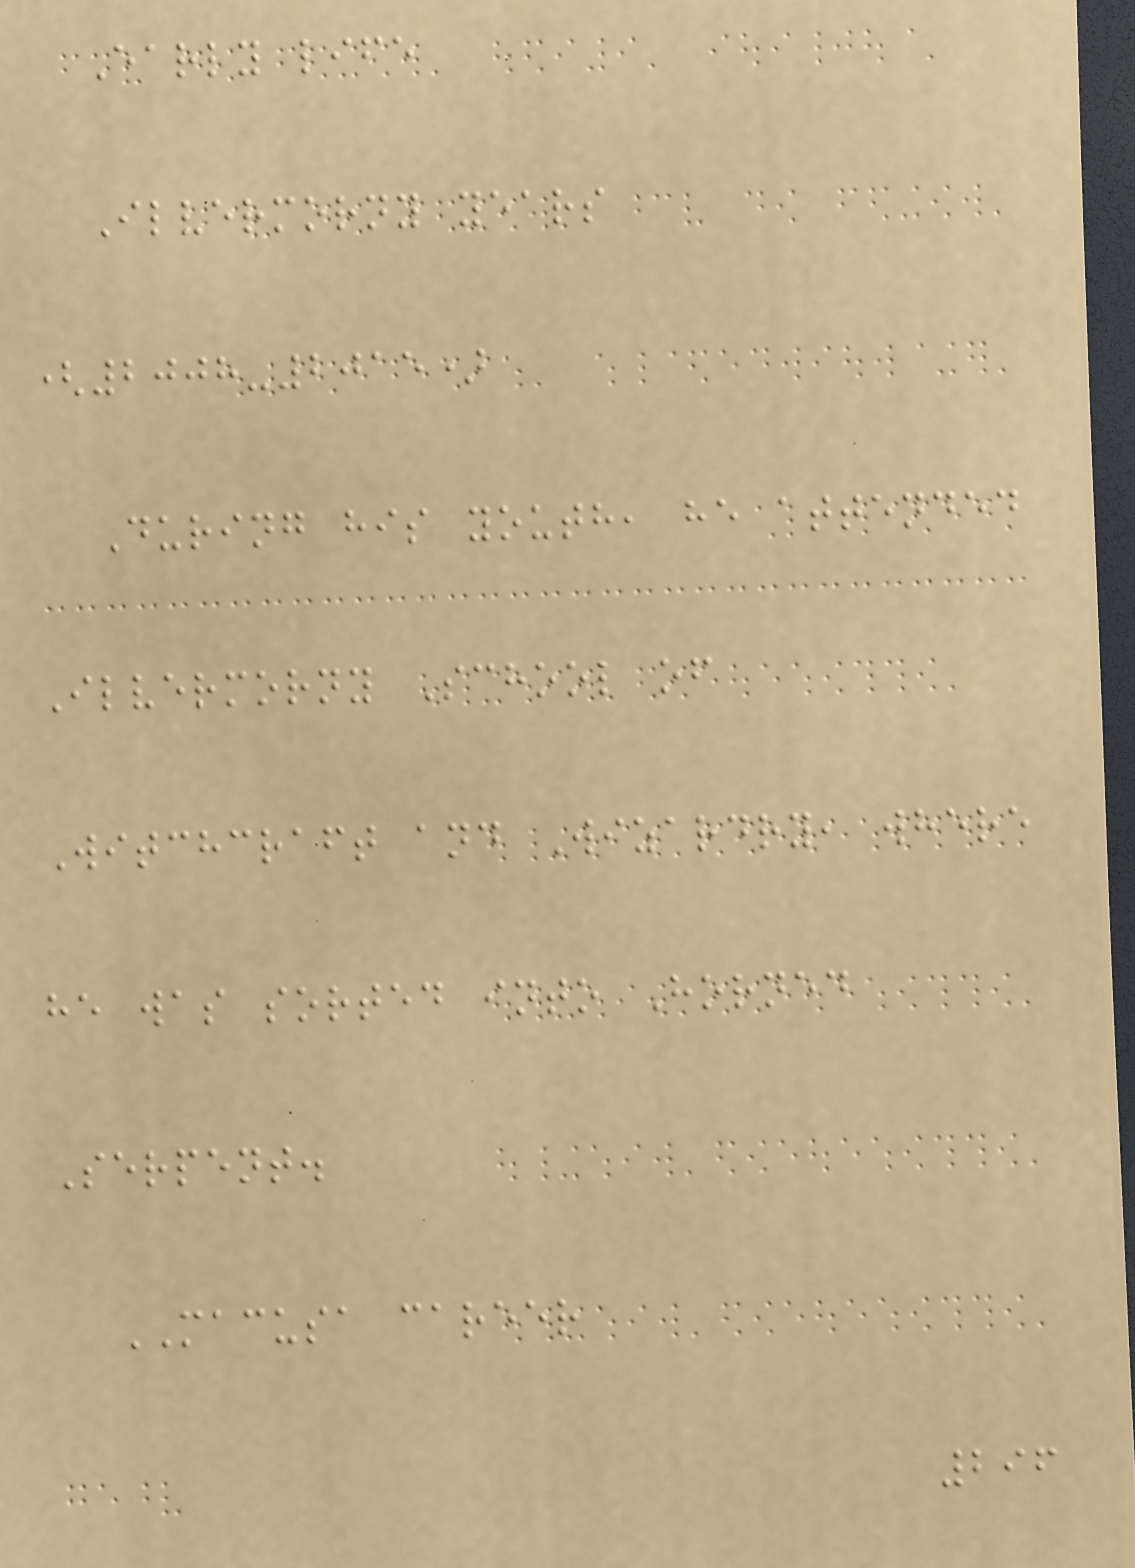Early life
Ilvermorny years
(2008-2015)
During his youth, he attended
Ilvermorny School of
Witchcraft and Wizardry, where
he was sorted into Horned
Serpent.
MACUSA career
296
